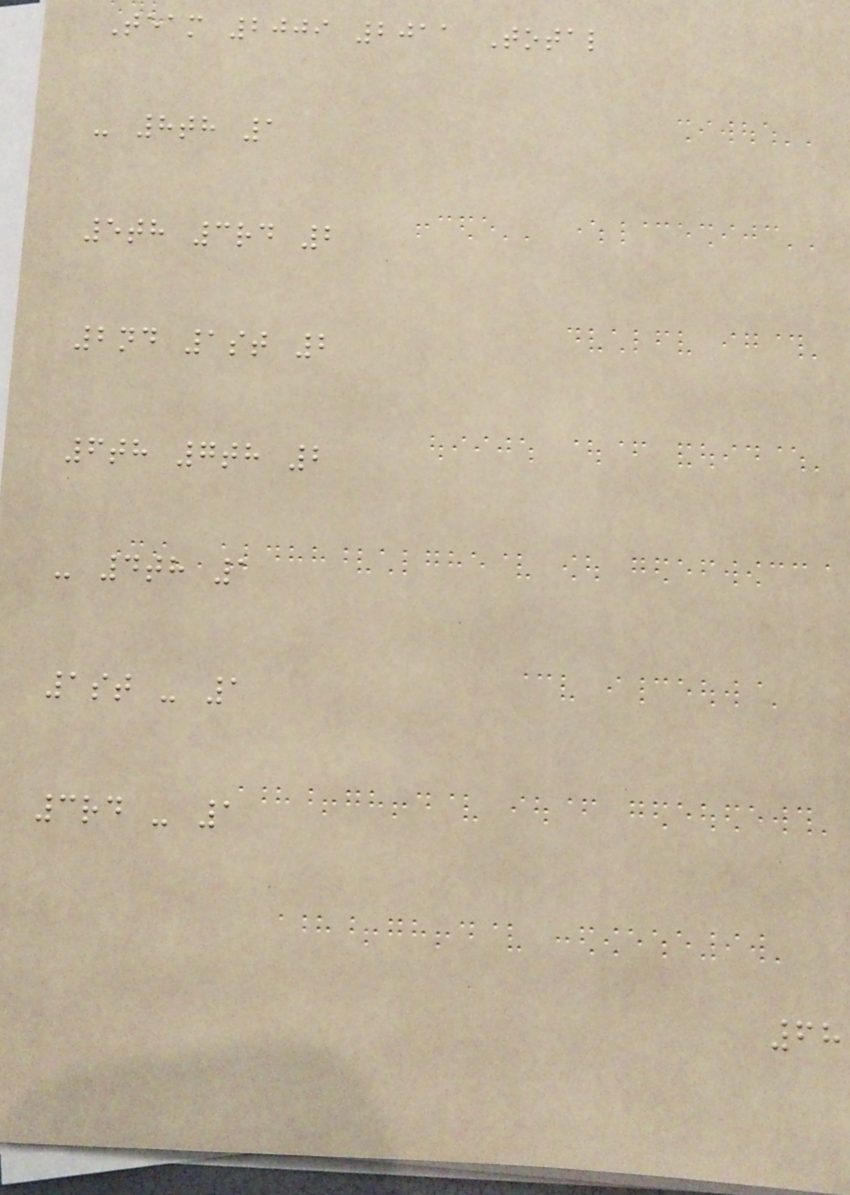Team 2009 2011 Total
- 8th 1
5th 3rd 2
2nd 1st 2
6th 7th 2
- 4th 1
1st - 1
3rd - 1
68
